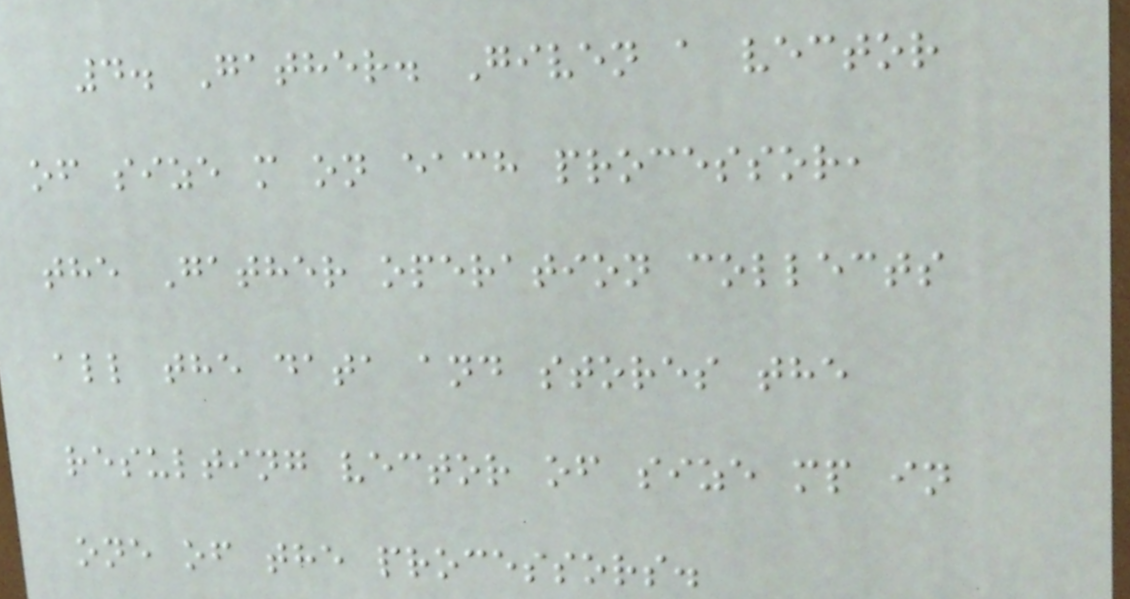4. Gather. Given a vector
of size m on each processor,
the Gather operation collects
all the data and stores the
resulting vector of size mp in
one of the processors.
